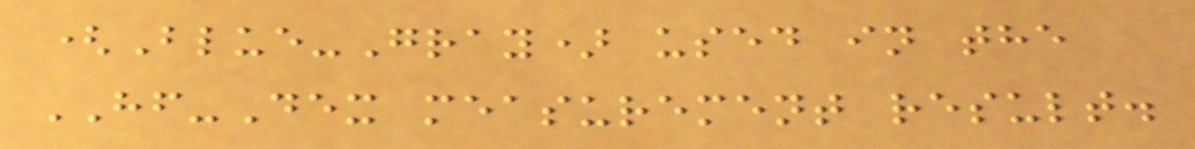(Blue-Gray) used in the
HF-Dex measurement result.
